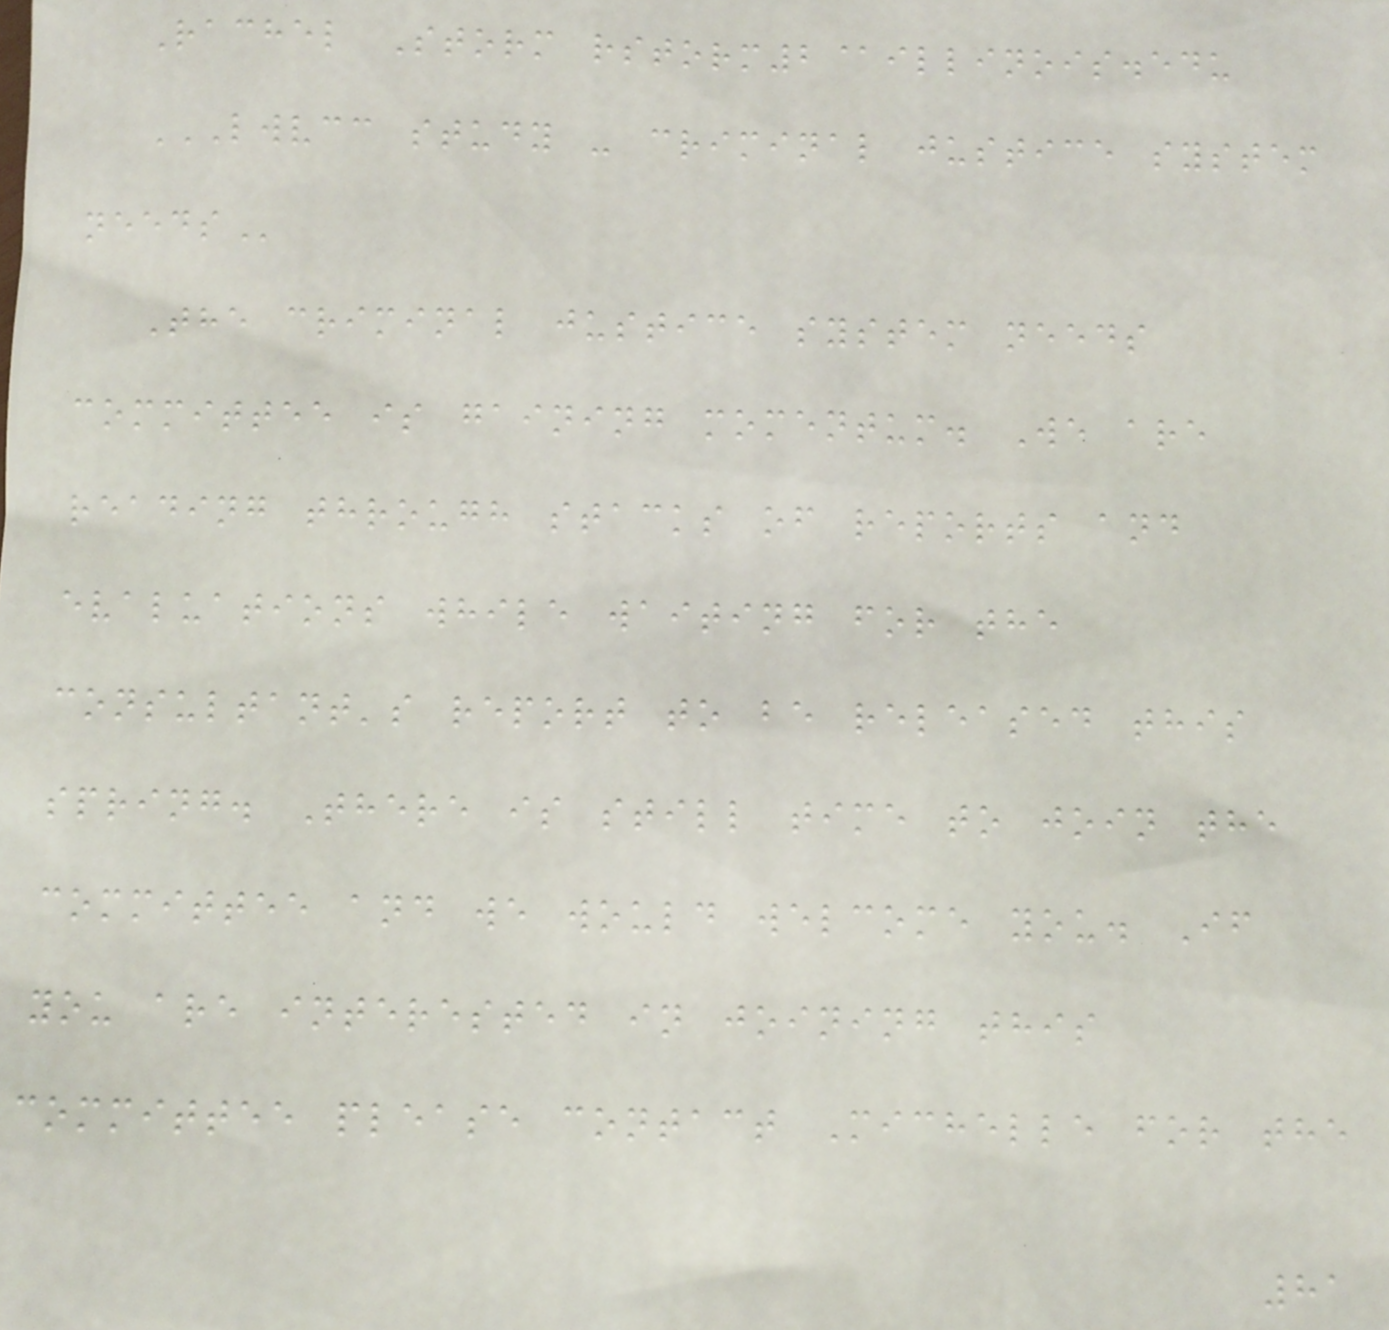Rachel Storm rstorm2@illinois.edu
LWVCC STUDY - CRIMINAL JUSTICE SYSTEM
NEEDS
The criminal justice system needs
committee is gaining momentum. We are
reading through stacks of reports and
evaluations while waiting for the
consultant's report to be released this
spring. There is still time to join the
committee and we would welcome you. If
you are interested in joining this
committee please contact Michelle for the
81
